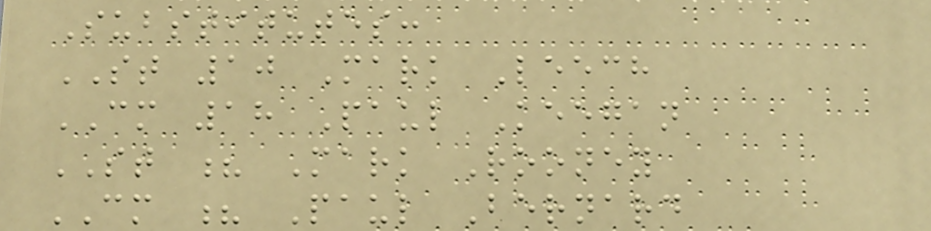Substitutes:
ST 10 Mark Leech
CM 18 Paul Keegan
ST ? Mark Rooney
CM ? Paul Bernard
